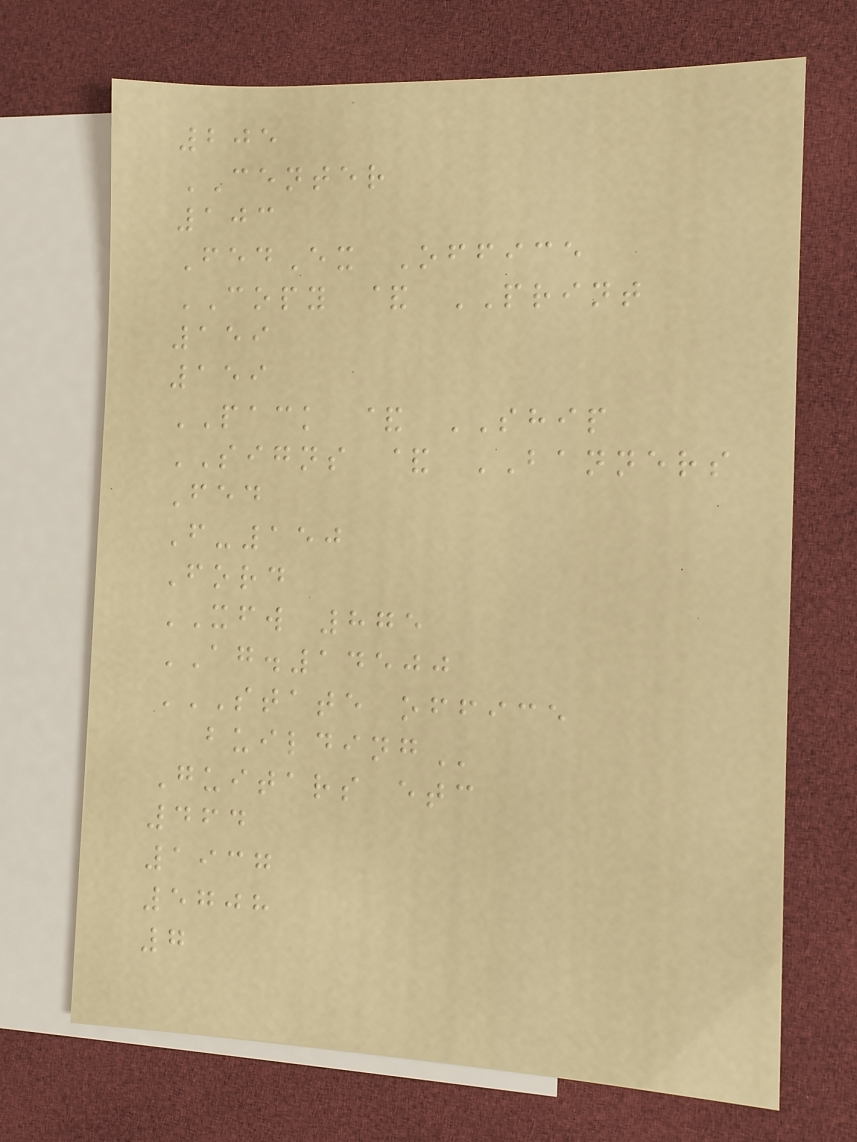205
CENTER
103
FedEx Office
COPY & PRINT
159
159
PACK & SHIP
SIGNS & BANNERS
Fed
F-150
Ford
XFW 875
AG.14500
STATE OFFICE
BUILDING
Guitars etc
464
1937
5708
7
